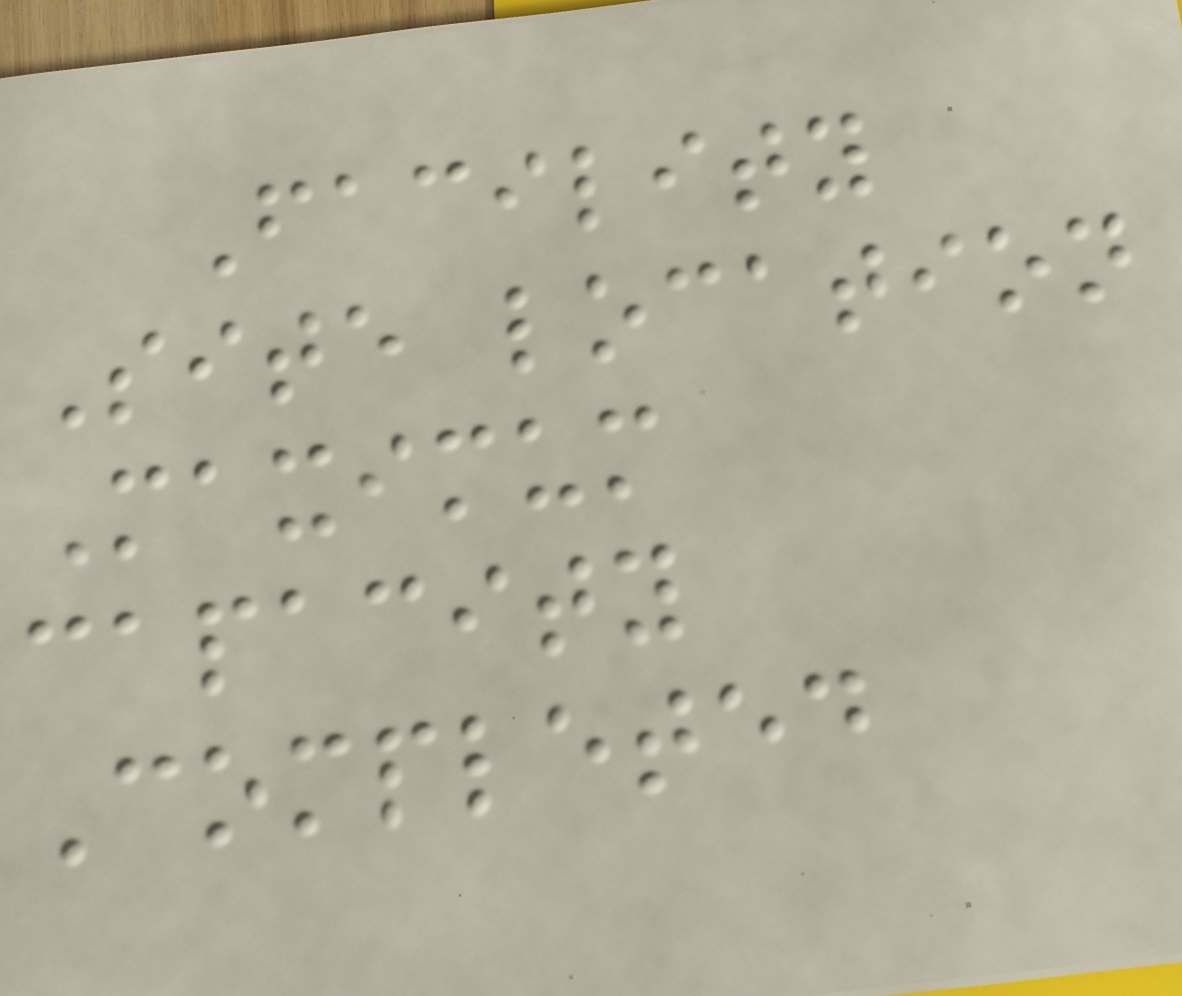Facility
Site location
Maximum
capacity
Completed
